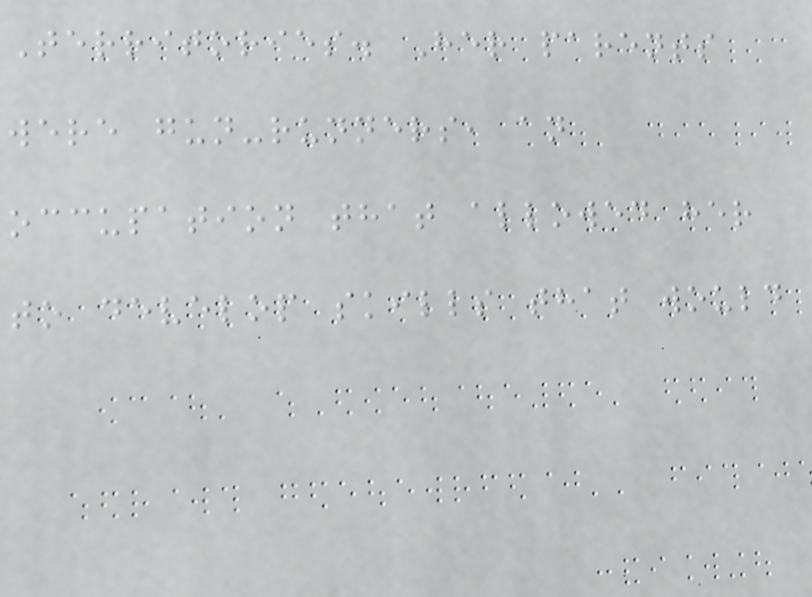Territories. Her parents
were gun-runners, an
occupation that allowed her
to develop skills that would
